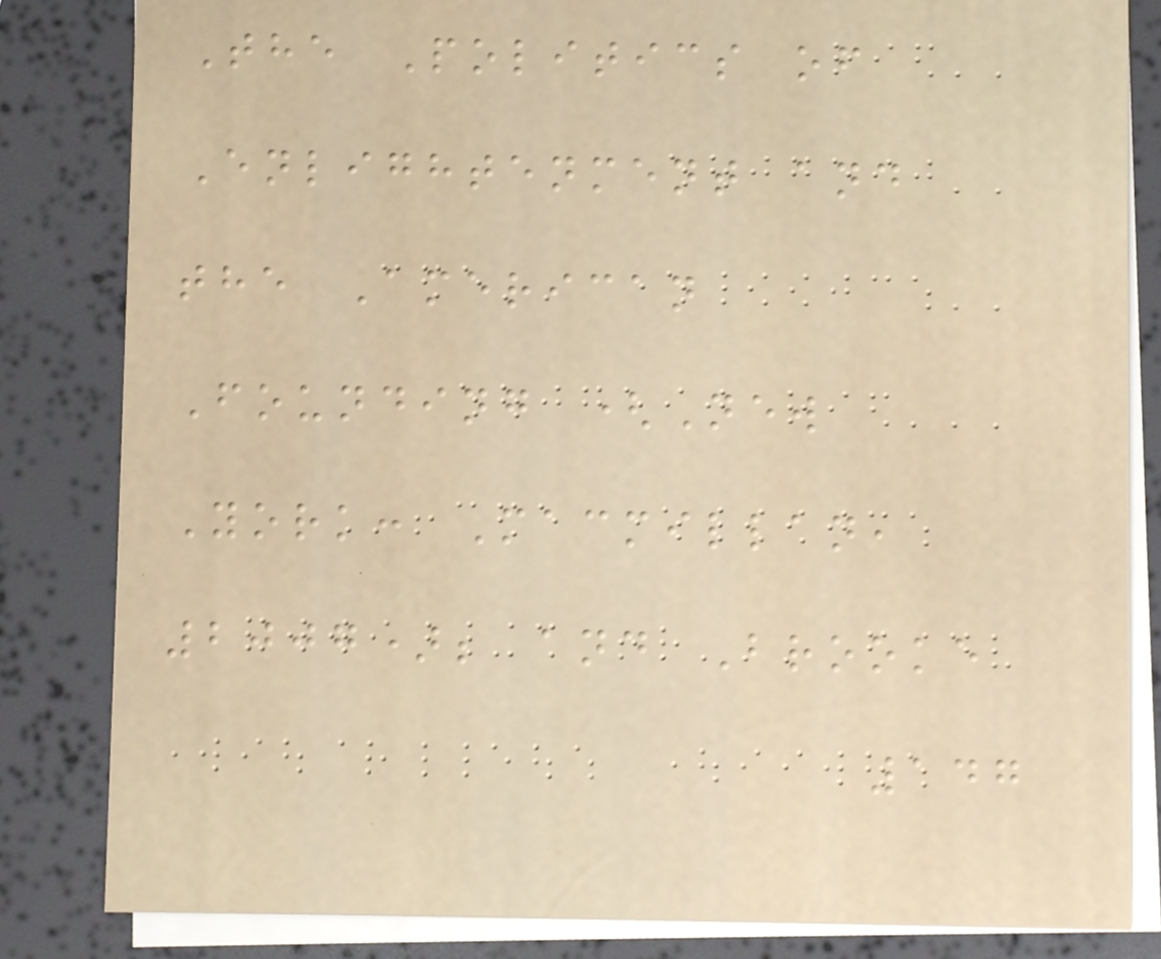The Politics of
Enlightenment and
the American
Founding (New
York: Macmillan,
2007); and Brooke
147
